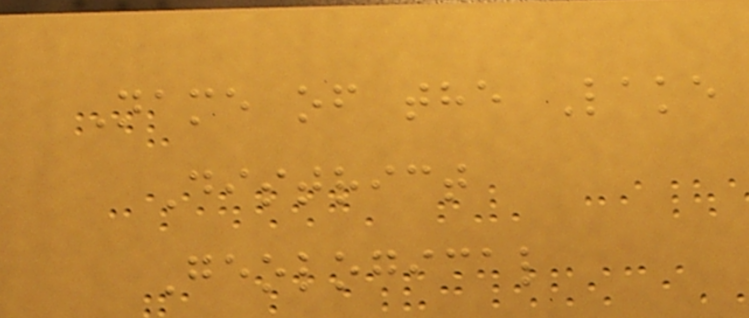Name of the Lake
District
Geological
